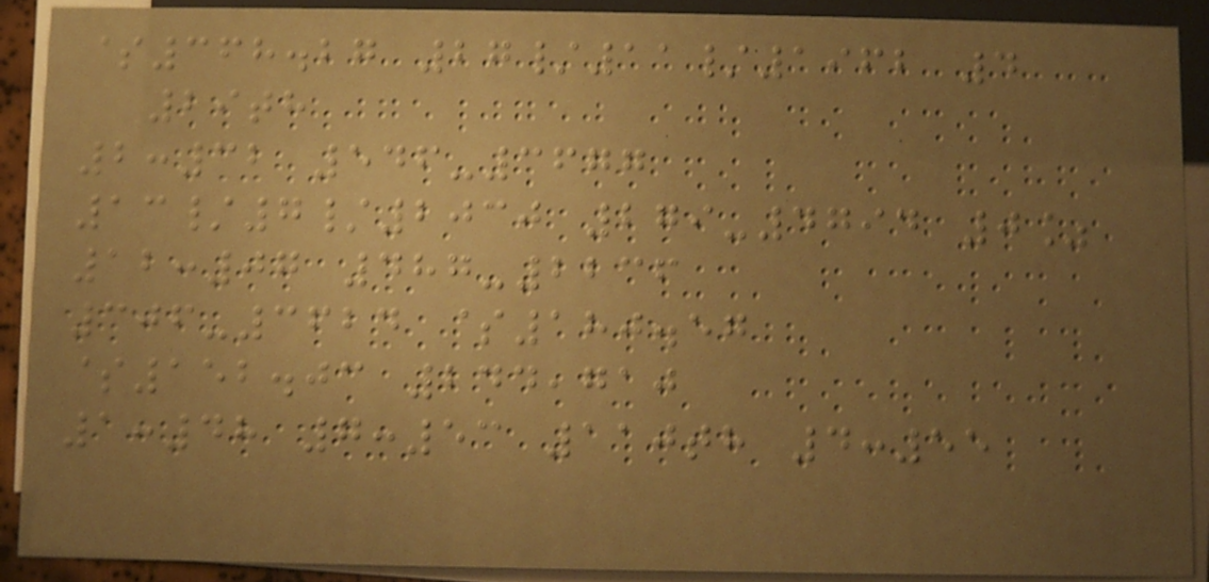$368.27 27/11/1962 4
29th
2:32 546-3677
13/7/2030 279-4794 0%
12:07 487-2236
306-3624 $180.57
$152.03 244,710
1:48 7:53 110th 4:55
